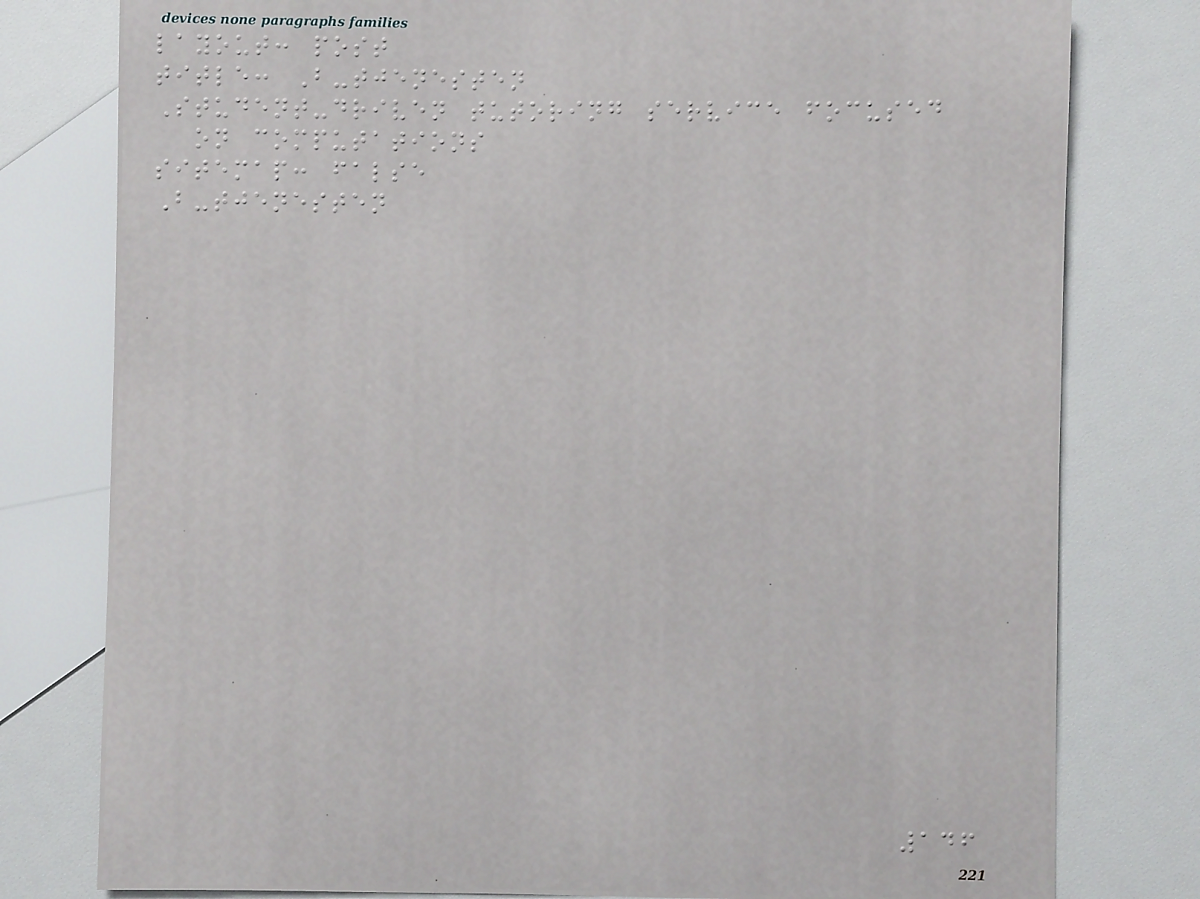layout: post
title: B-tjenesten
Student-driven tutoring service focused
on computations
sitemap: false
B-tjenesten
146
